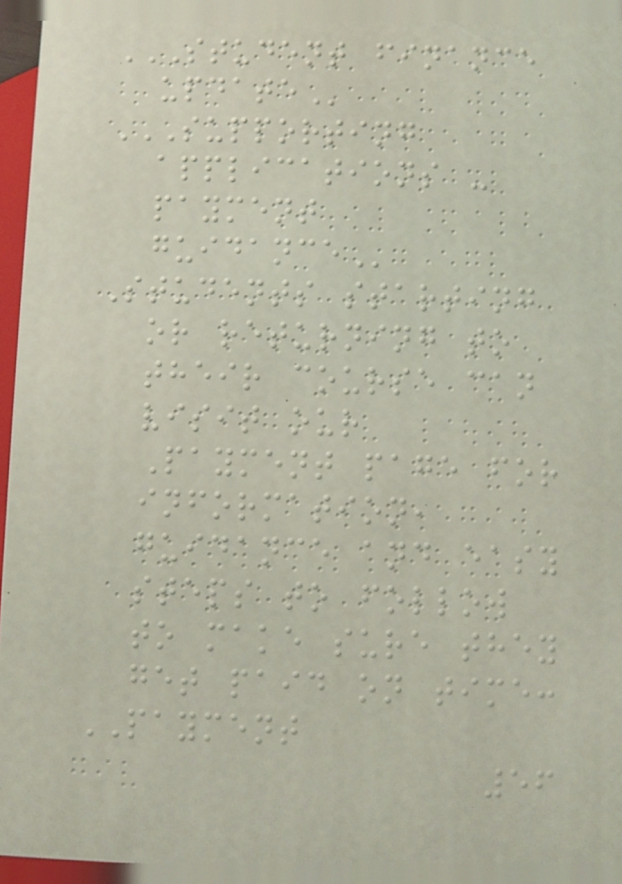STUDENT FINANCE
UPDATE
SUPPORTING
APPLICATIONS -
PAYMENT
GUIDANCE
Students starting
or returning to
their course can
visit our
Payment page for
information,
guidance and easy
steps to follow
to make sure they
get paid on time:
PAYMENT
56
